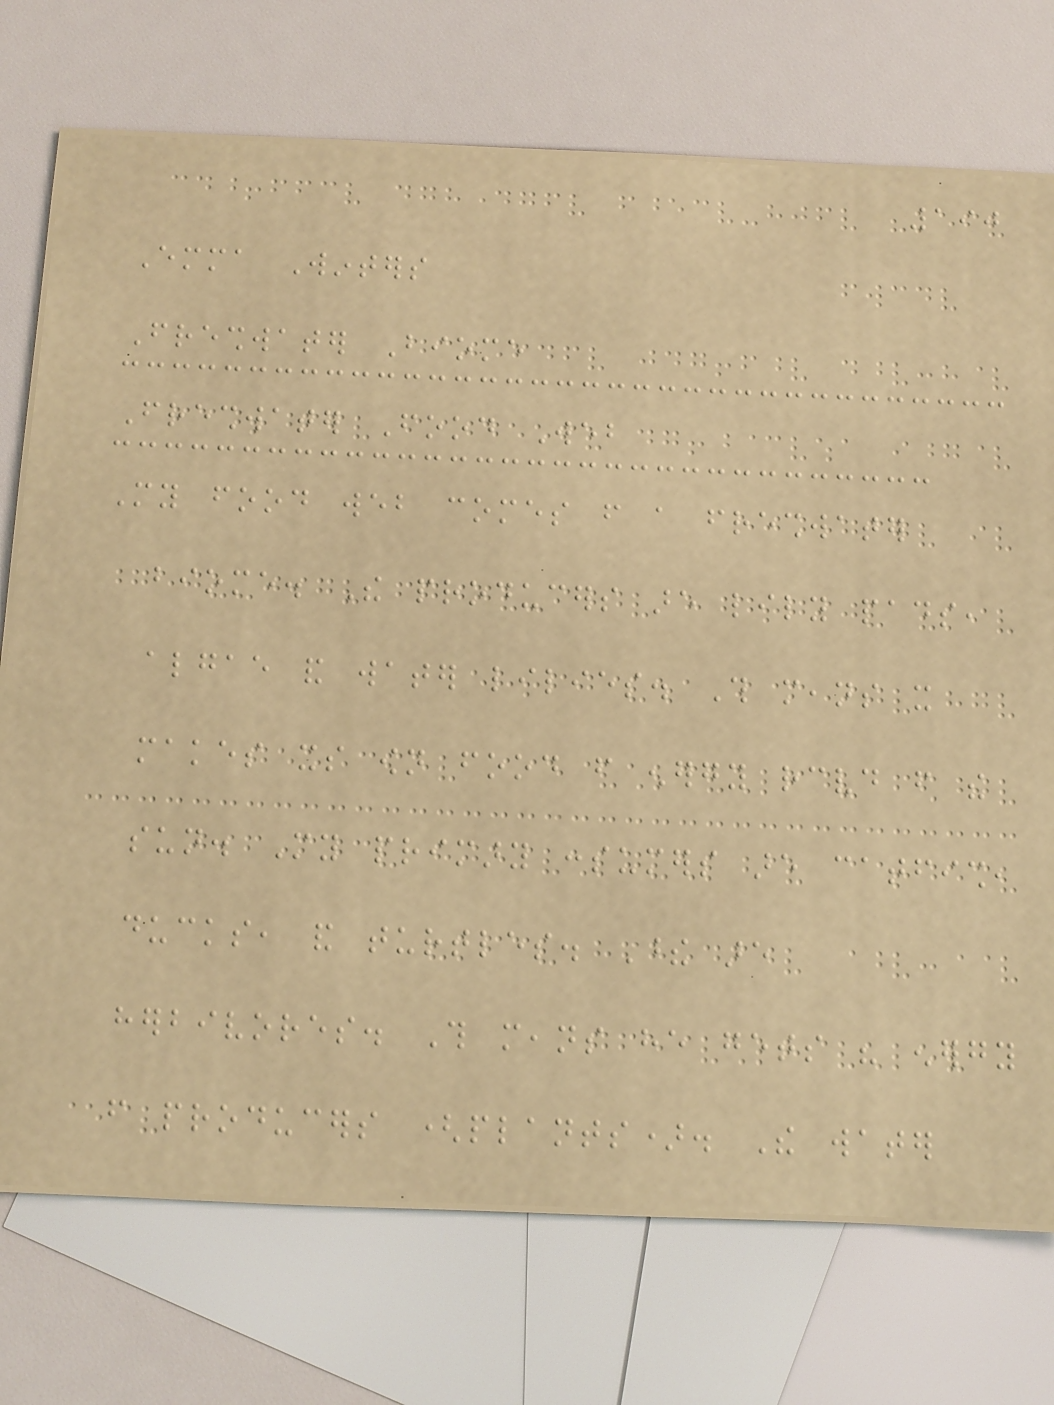190
Emma Winters
Freshwater Biome
Freshwater Food Web
My food web comes from a freshwater
biome. The producers are lily pads,
algae and water lilies. This means it
makes its own food from energy received from the
sun. My primary consumers are catfish,
ducks, and turtles. These are
herbivores. This means he gets his energy
from producers (plants). The water
